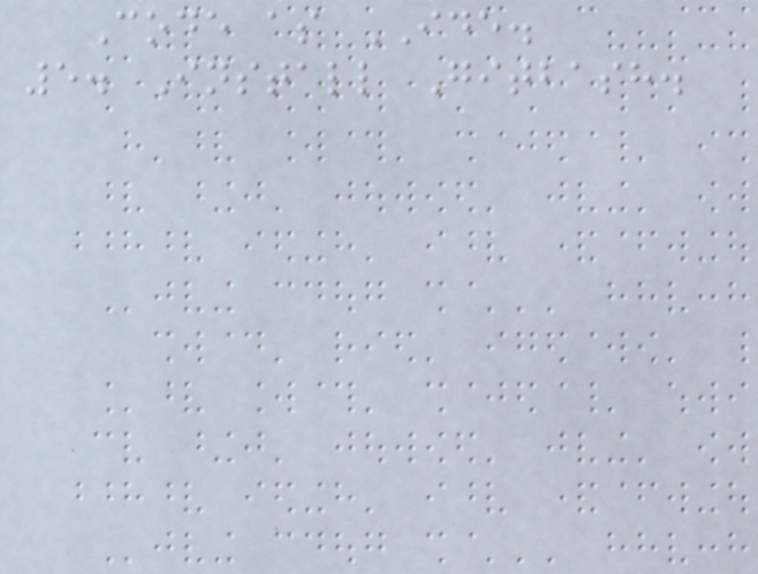Code as IDE.
5. Install Gitbash.
